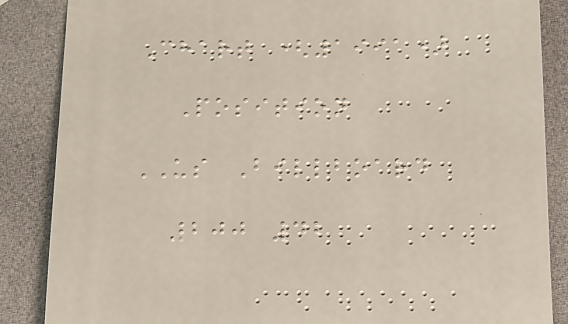Chart (1991)
Position
US Billboard
200 42
